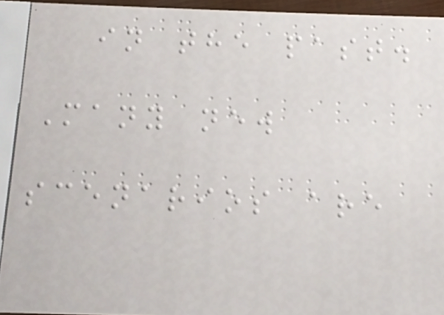in the past.
Many new
scenarios are
